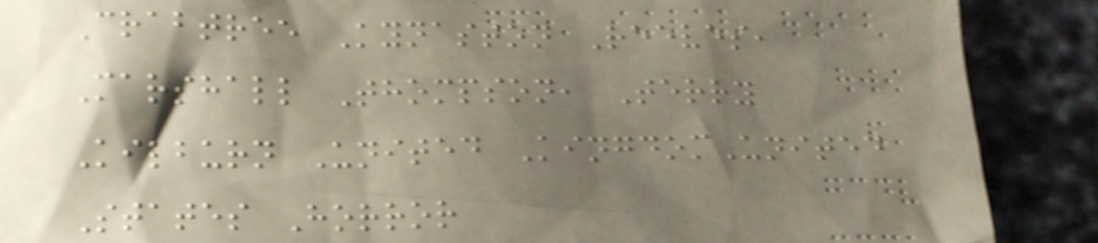Crabtree Kynaston Reeves,
Marshall Thompson, Terry
Kilburn United KingdomUnited
States Horror
